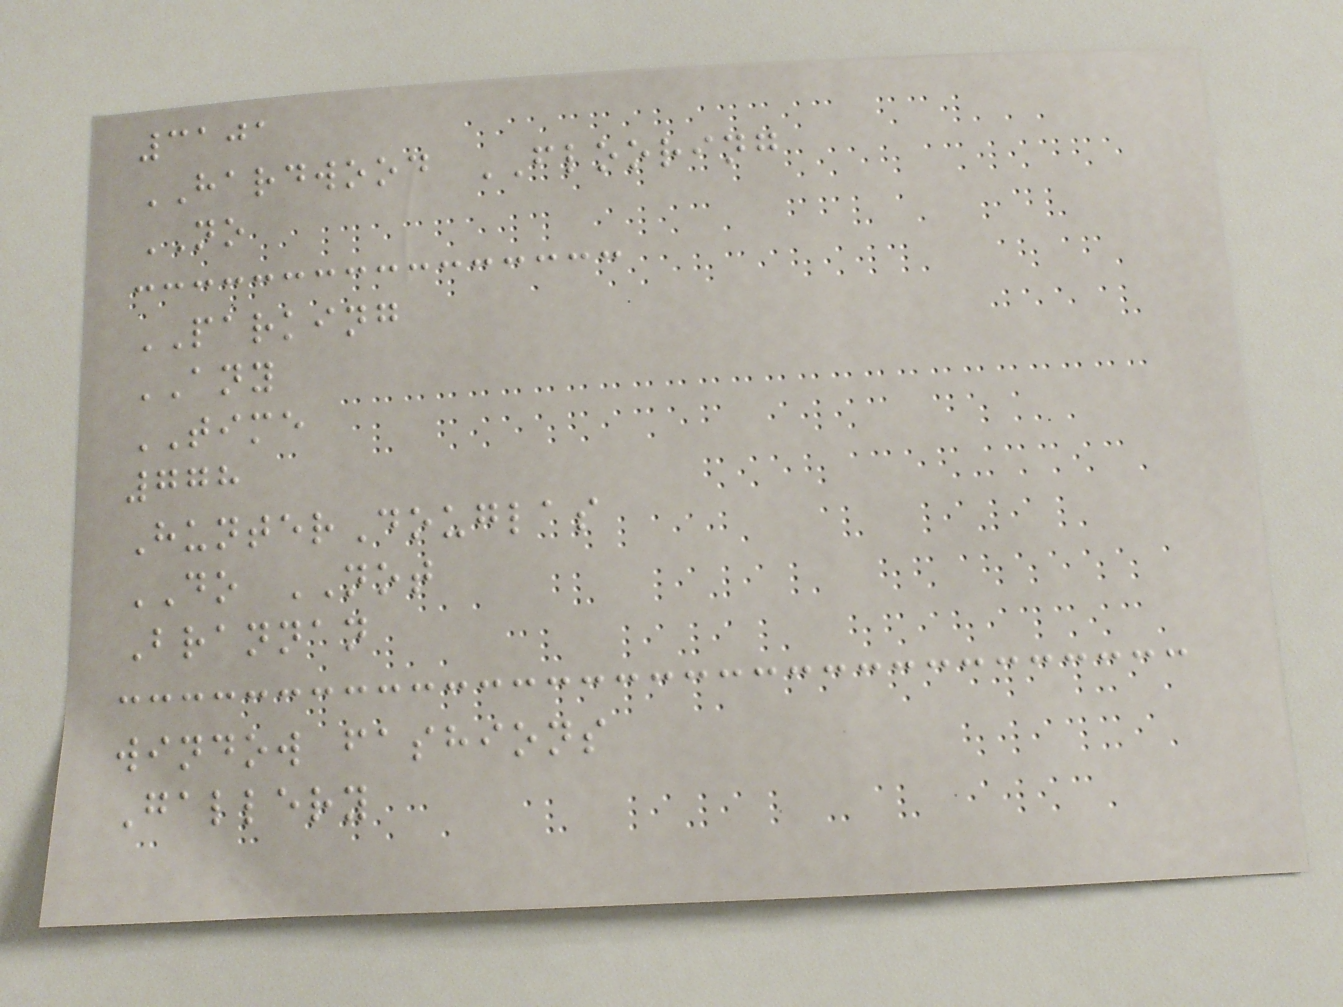3101
HARDWOOD FLOORING
NO
PARKING
ANY
TIME
778
HunterDouglas
DO NOT
Brannan
window fashions
Gallery
